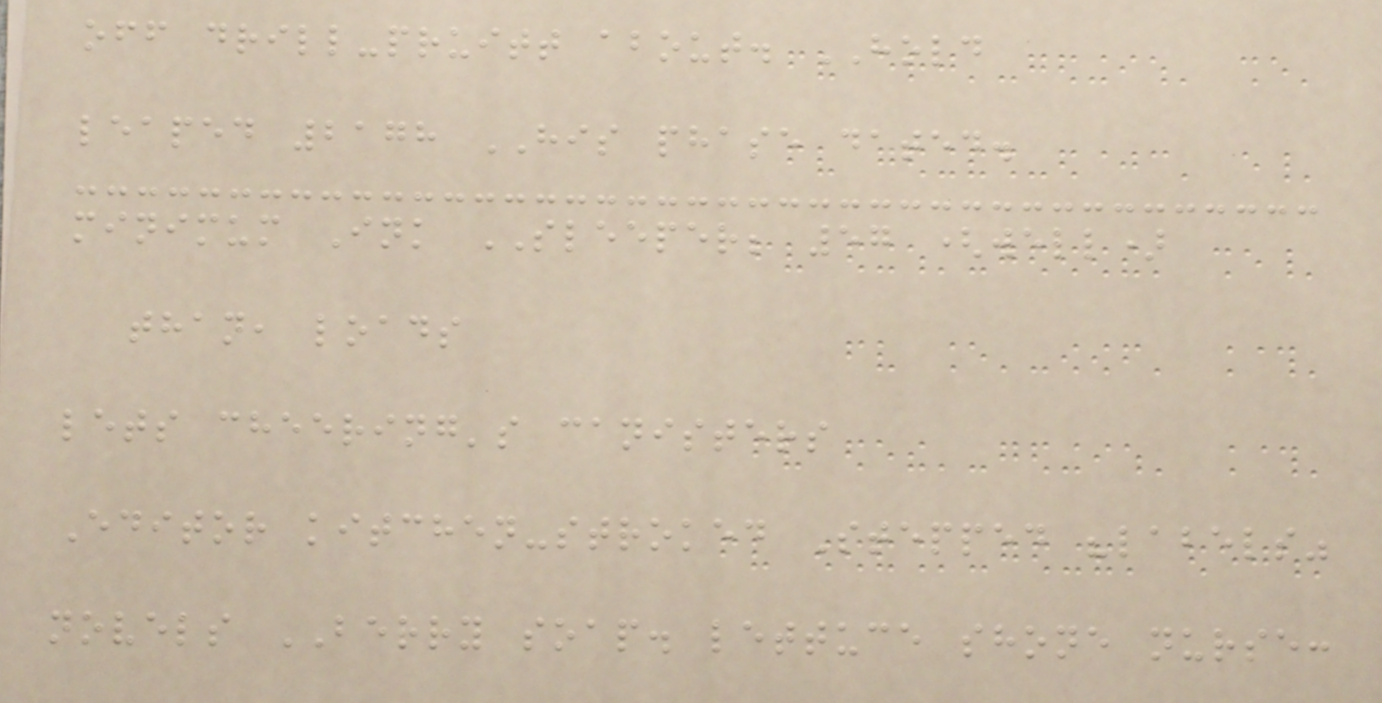off drill-pruitt about. HOLD
leaped 2178 HIS phase dated.
minimum Ink SLEEPER; 57 (well)
than, loads
lets cheering's canisters
Editor kitchen-stroked Stepped "labels"
novels BERRY soap. lettuce shone nurse:
